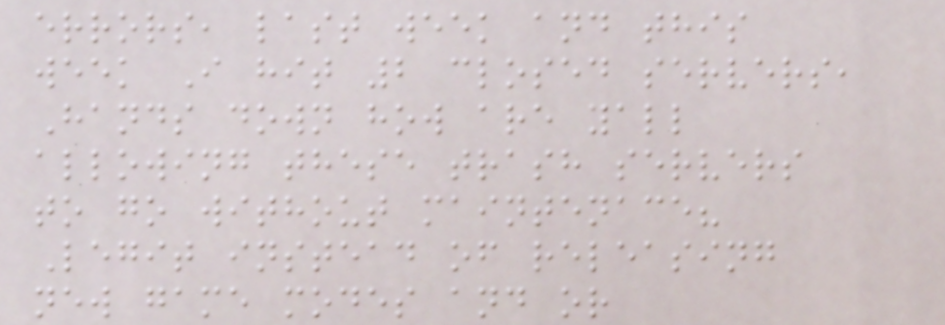errors, last week and this
week I hit 2 closed servers,
Hands down how are yall
allowing these trash servers
to go without maintenace?
Legit instead of releasing
new game modes and or
